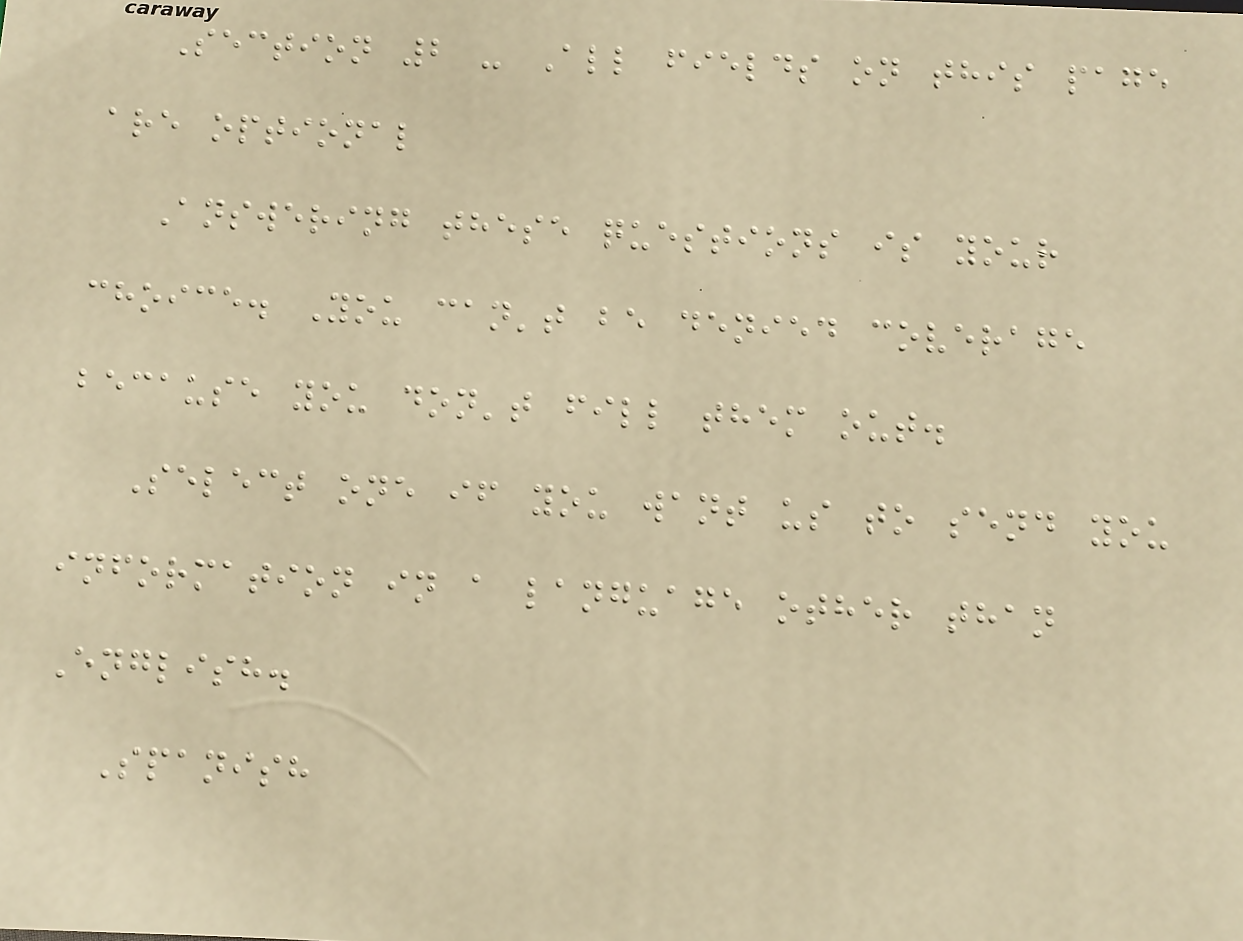Section 2 - All fields on this page
are optional
Answering these questions is your
choice. You can't be denied coverage
because you don't fill them out.
Select one if you want us to send you
information in a language other than
English.
Spanish
